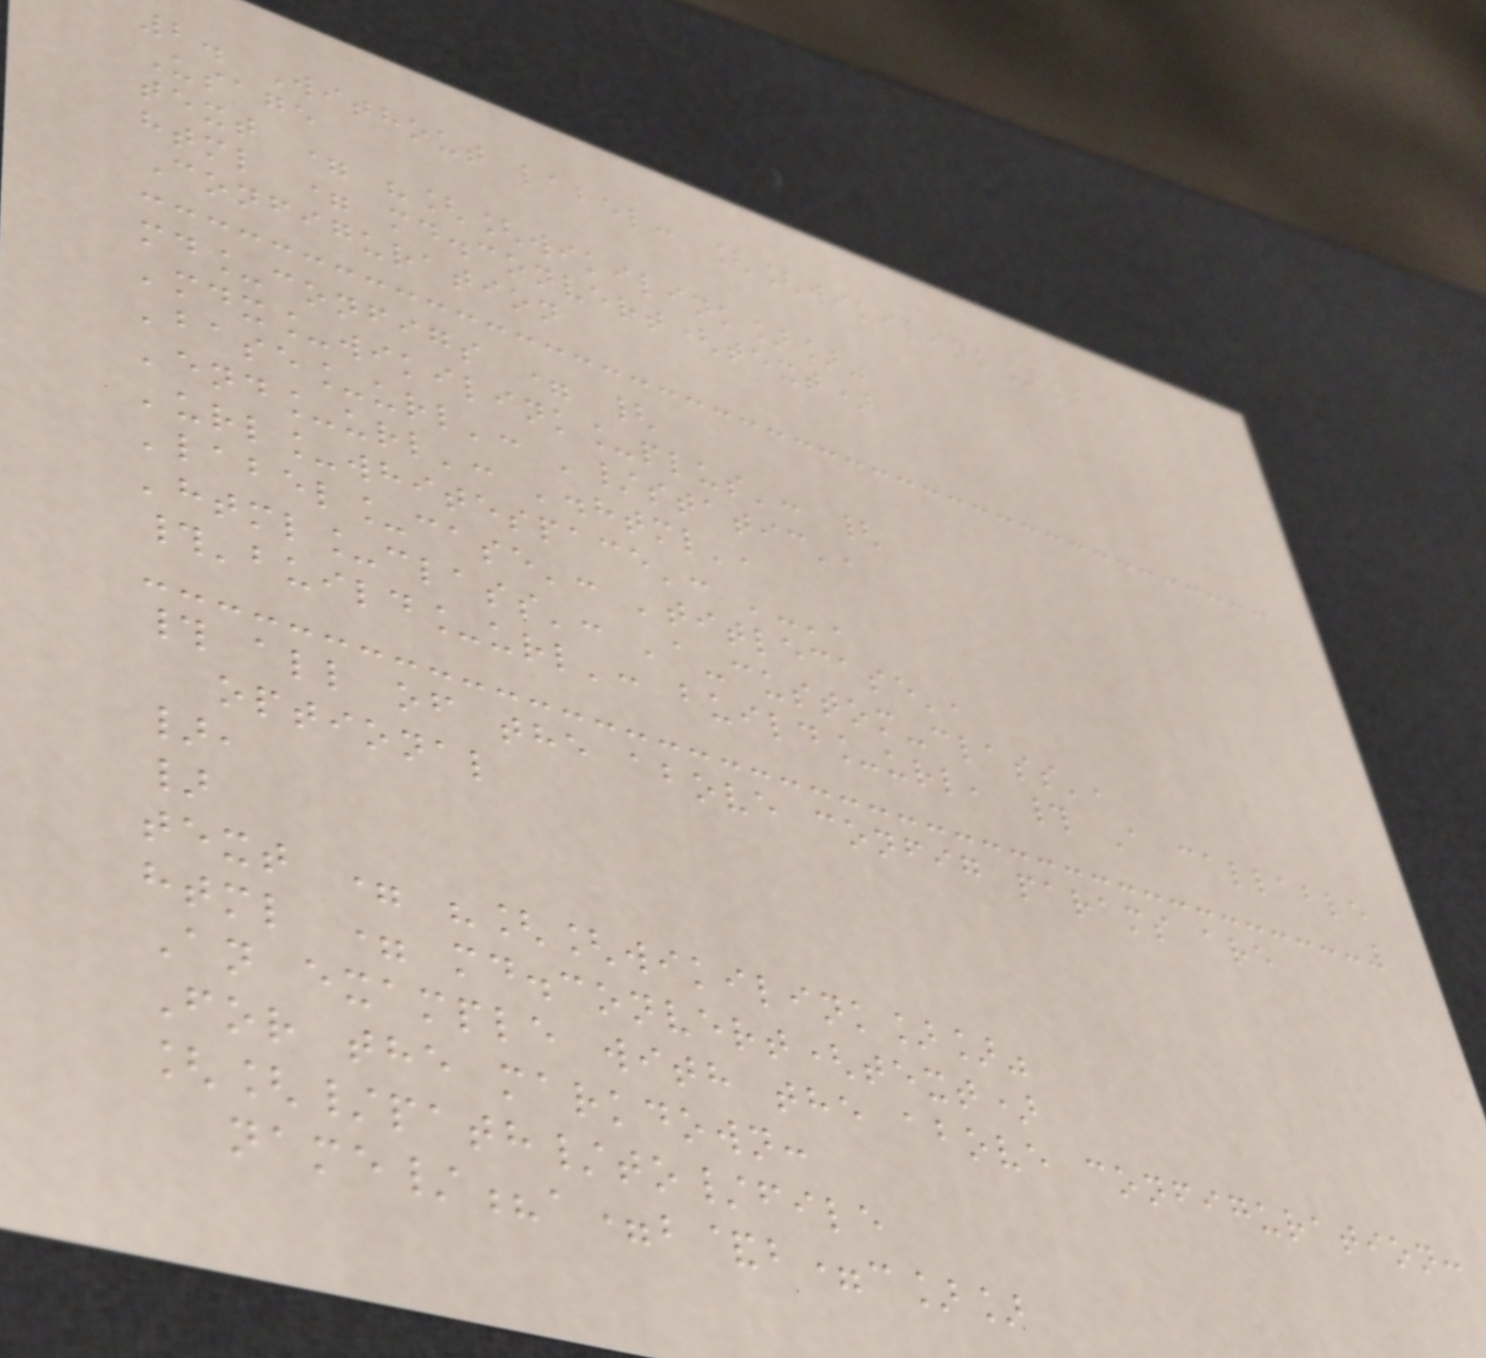2. Without label: [[wikilink]]
Usage
text = "[[wikilink]]"
html = md.convert(text)
Configuration
md_configs = {
'mdx_wikilink_plus': {
'base_url': '/static',
'end_url': '.html',
'url_whitespace': '-',
'label_case': 'titlecase',
'html_class': 'a-custom-class',
#'build_url': build_url, # A callable
# all of the above config params are
optional
},
}
text = "[[wikilink]]"
html = md.convert(text)
An example with the above configuration:
For the markdown:
[[/path/to/file
name/?a=b&b=c]]
